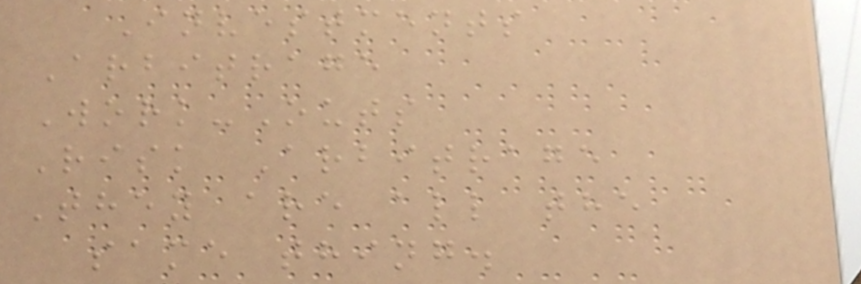Investments
Arbitrage
Work-Outs
Risk Arbitrage
They are all the
same thing.
